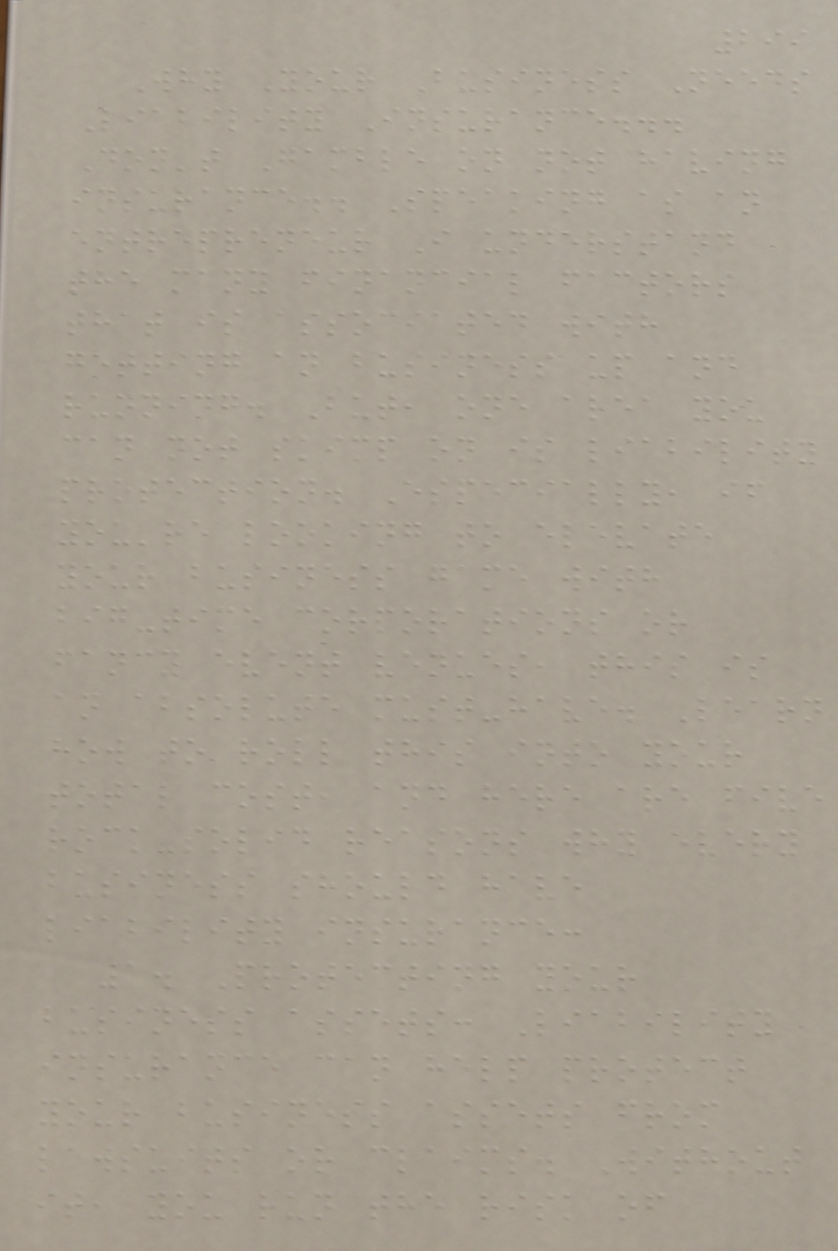299
Why Your Business Needs
Liability Insurance...
Don't Gamble on not having
insurance.. Speaking as an
entrepreneur I understand
the many financial factors
that is associated with
getting an business up and
running. But, one area you
can not skimp on is liability
protection. Especially, if
you're looking to elevate
your business game with
big-time corporations or
fancy event venues, this is
an absolute must-have. Learn
how to roll this into your
total cost, and here are five
rock-solid reasons why every
business should have
liability insurance:
1. Protecting your
business assets: Liability
insurance can help protect
your business assets from
lawsuits or claims. Without
it, you run the risk of
